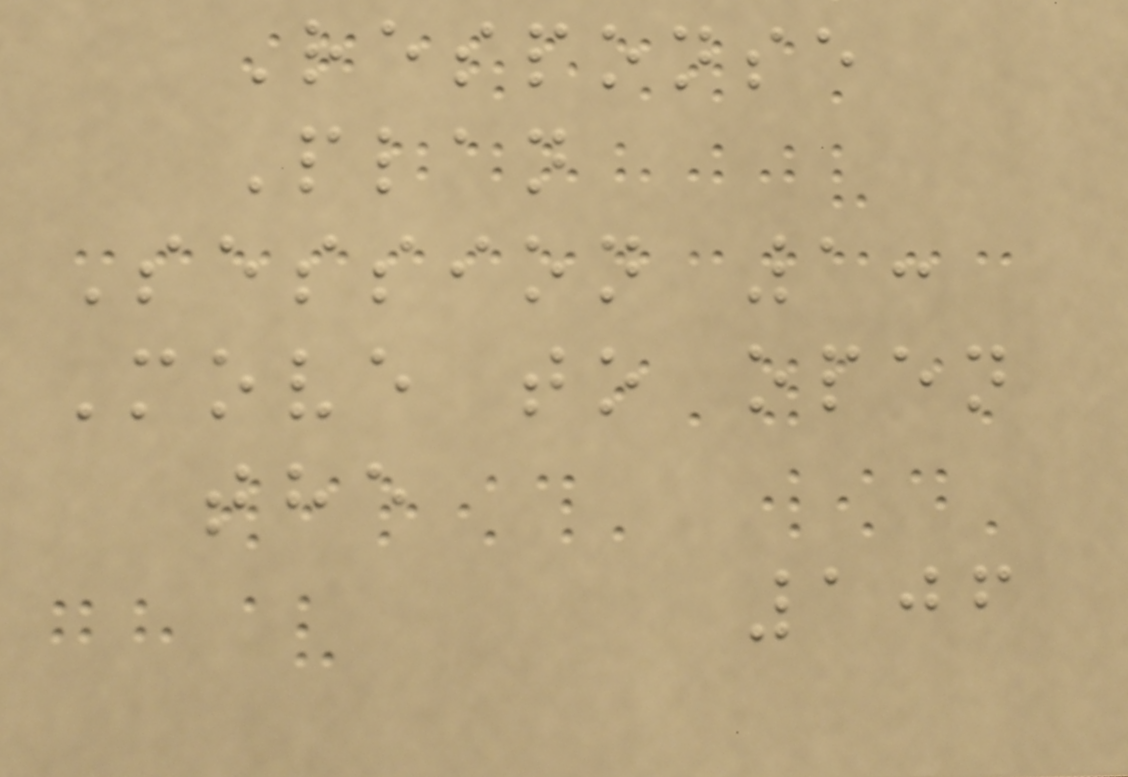Response
Plan
Session 1:
Move to open
the
106
